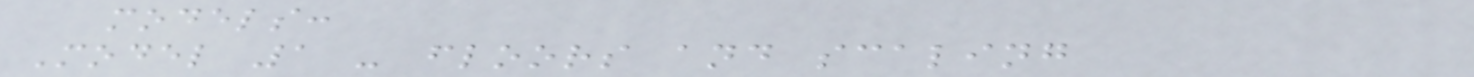models:
Model 1 - floors and scaling
